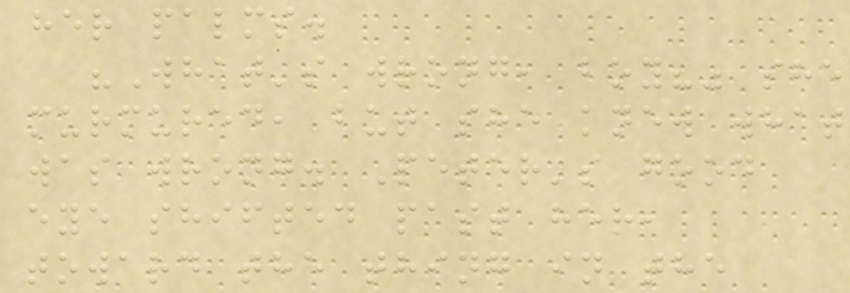her palms.
"What's wrong, boy?" she
murmured, but she knew what
was wrong. Peter's good
eye shifted past her,
toward the thing in the
